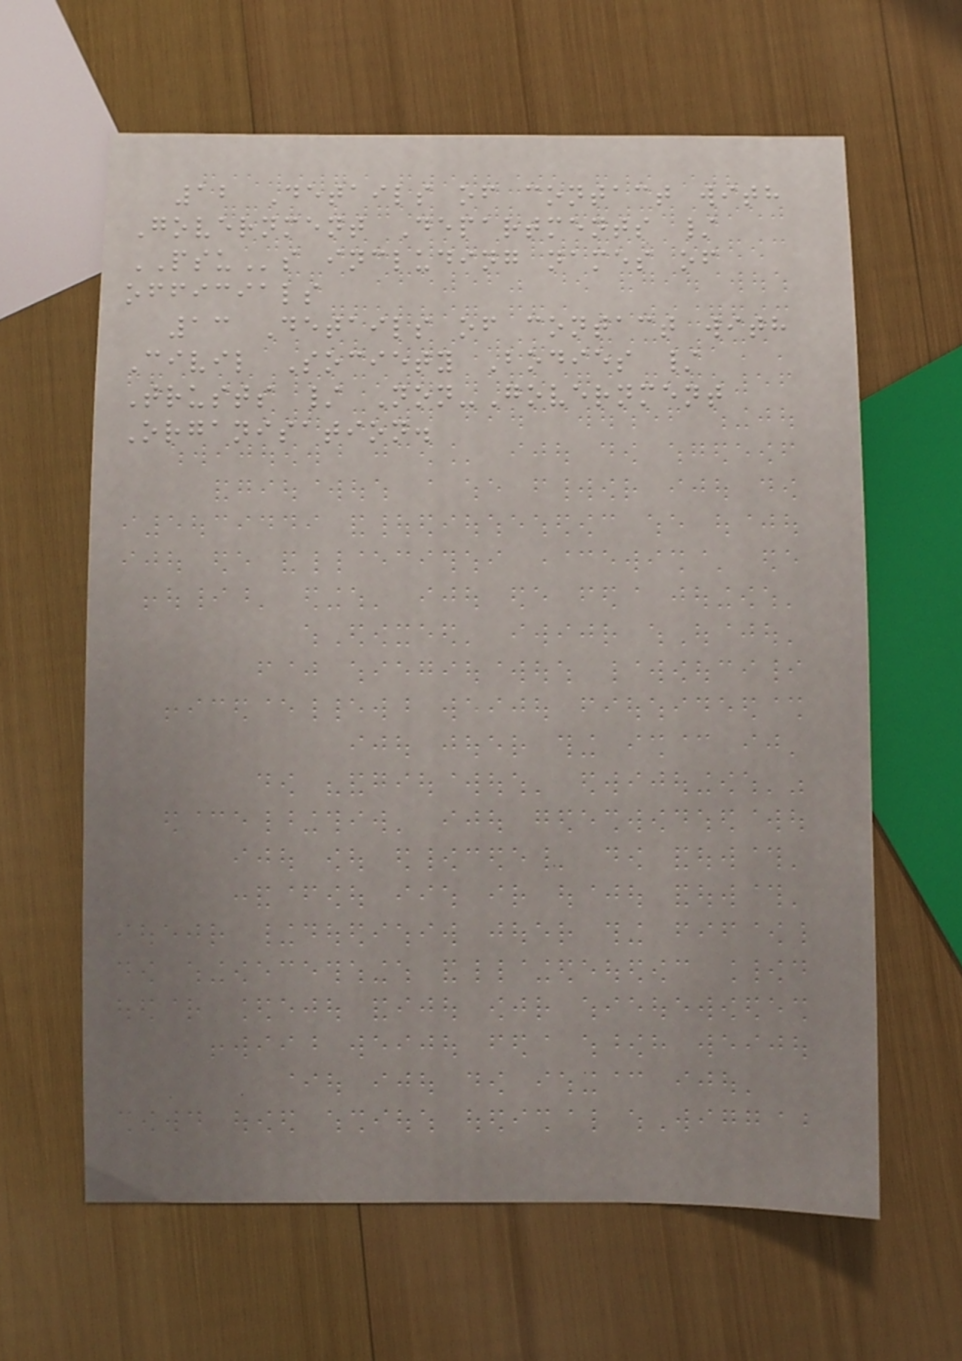12 Details of contact with
Government Departments /
PSUs including names of
officials
13 Details of contact with
Civil Society Bodies /
Trusts / Non-Government
Organisation.
